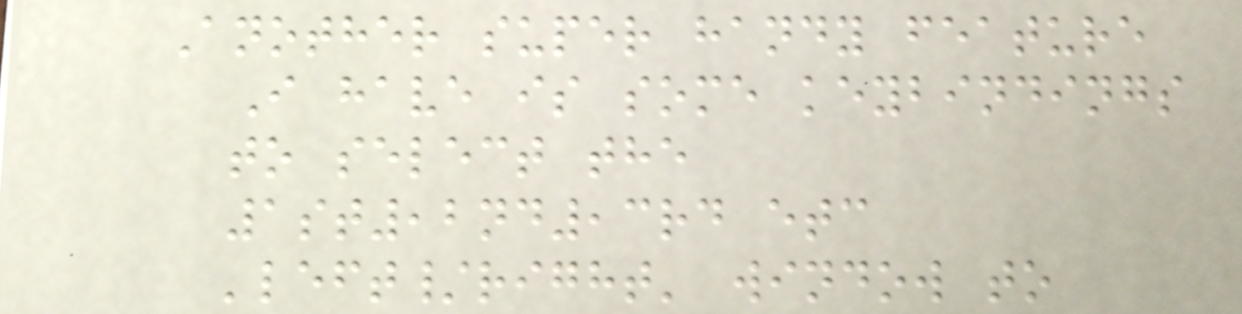Another super handy feature
I have is some keybindings
to select the
1st,2nd,3rd etc
'left/right' window to
